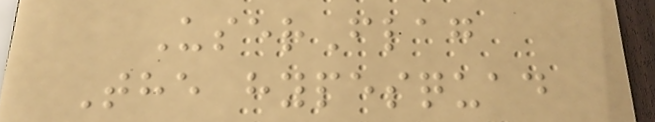UserFlag
The hypesquad
